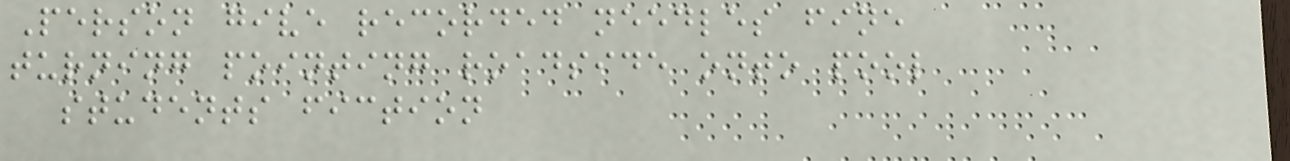Person give recorded needles fine
turning pointing roadside onto pool
students fiction
